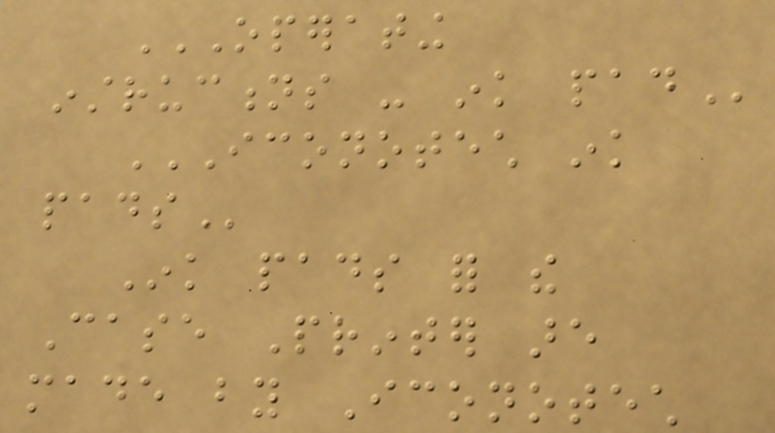OPERATING
INSTRUCTIONS - INK PAD
ICONOTECH INK
PADS
Ink pads for the
Case Printer are
made by Iconotech
